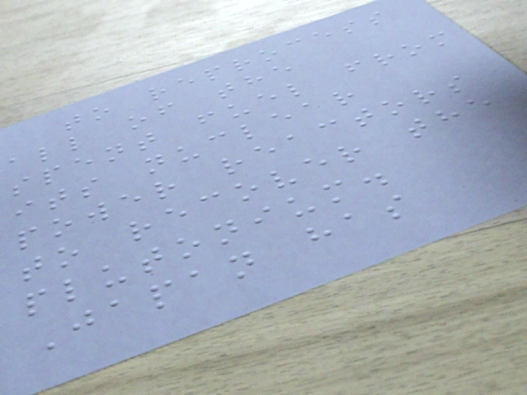to reprocess
all of the
spent fuel from
its nuclear
power reactors
to recover the
plutonium.
Japan has
